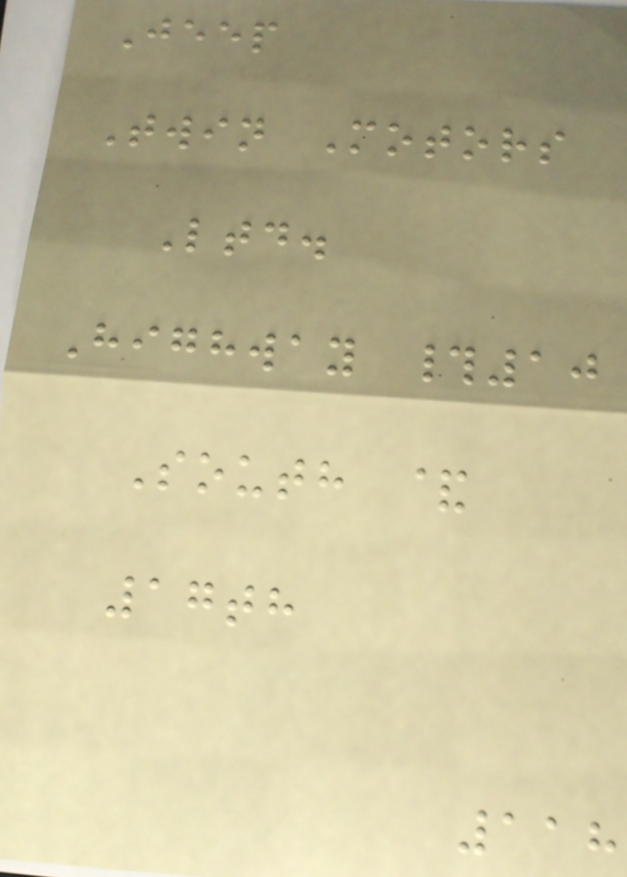Jeep
Twin Motors
Ltd.
Highway #10
South &
17th
118
